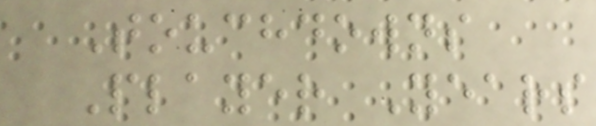Touchdowns
Player Years
